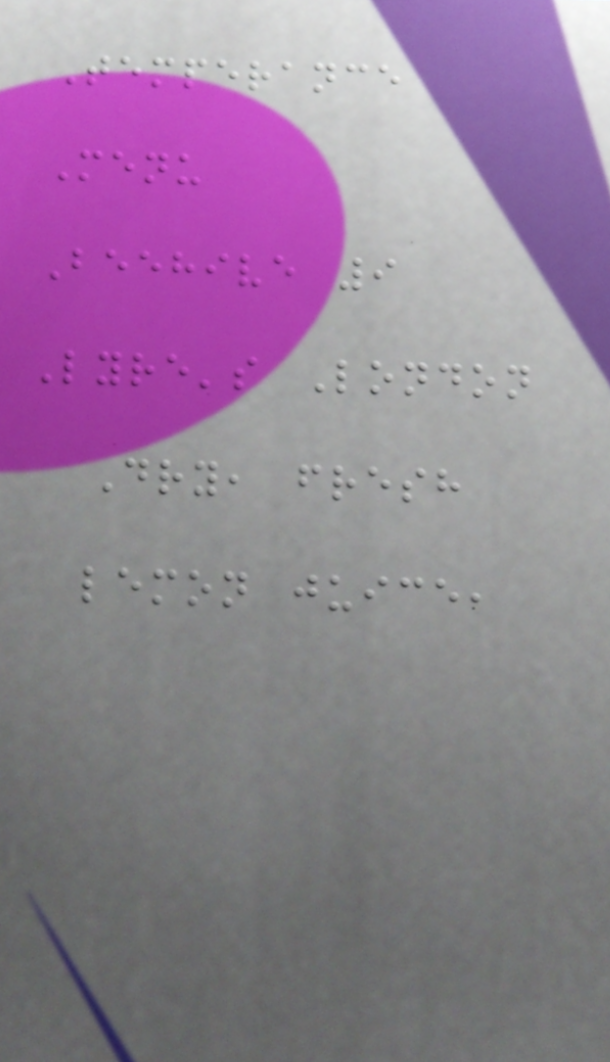Temperance
Menu
Beehive 9
Lyre's London
Dry, fresh
lemon juice,
